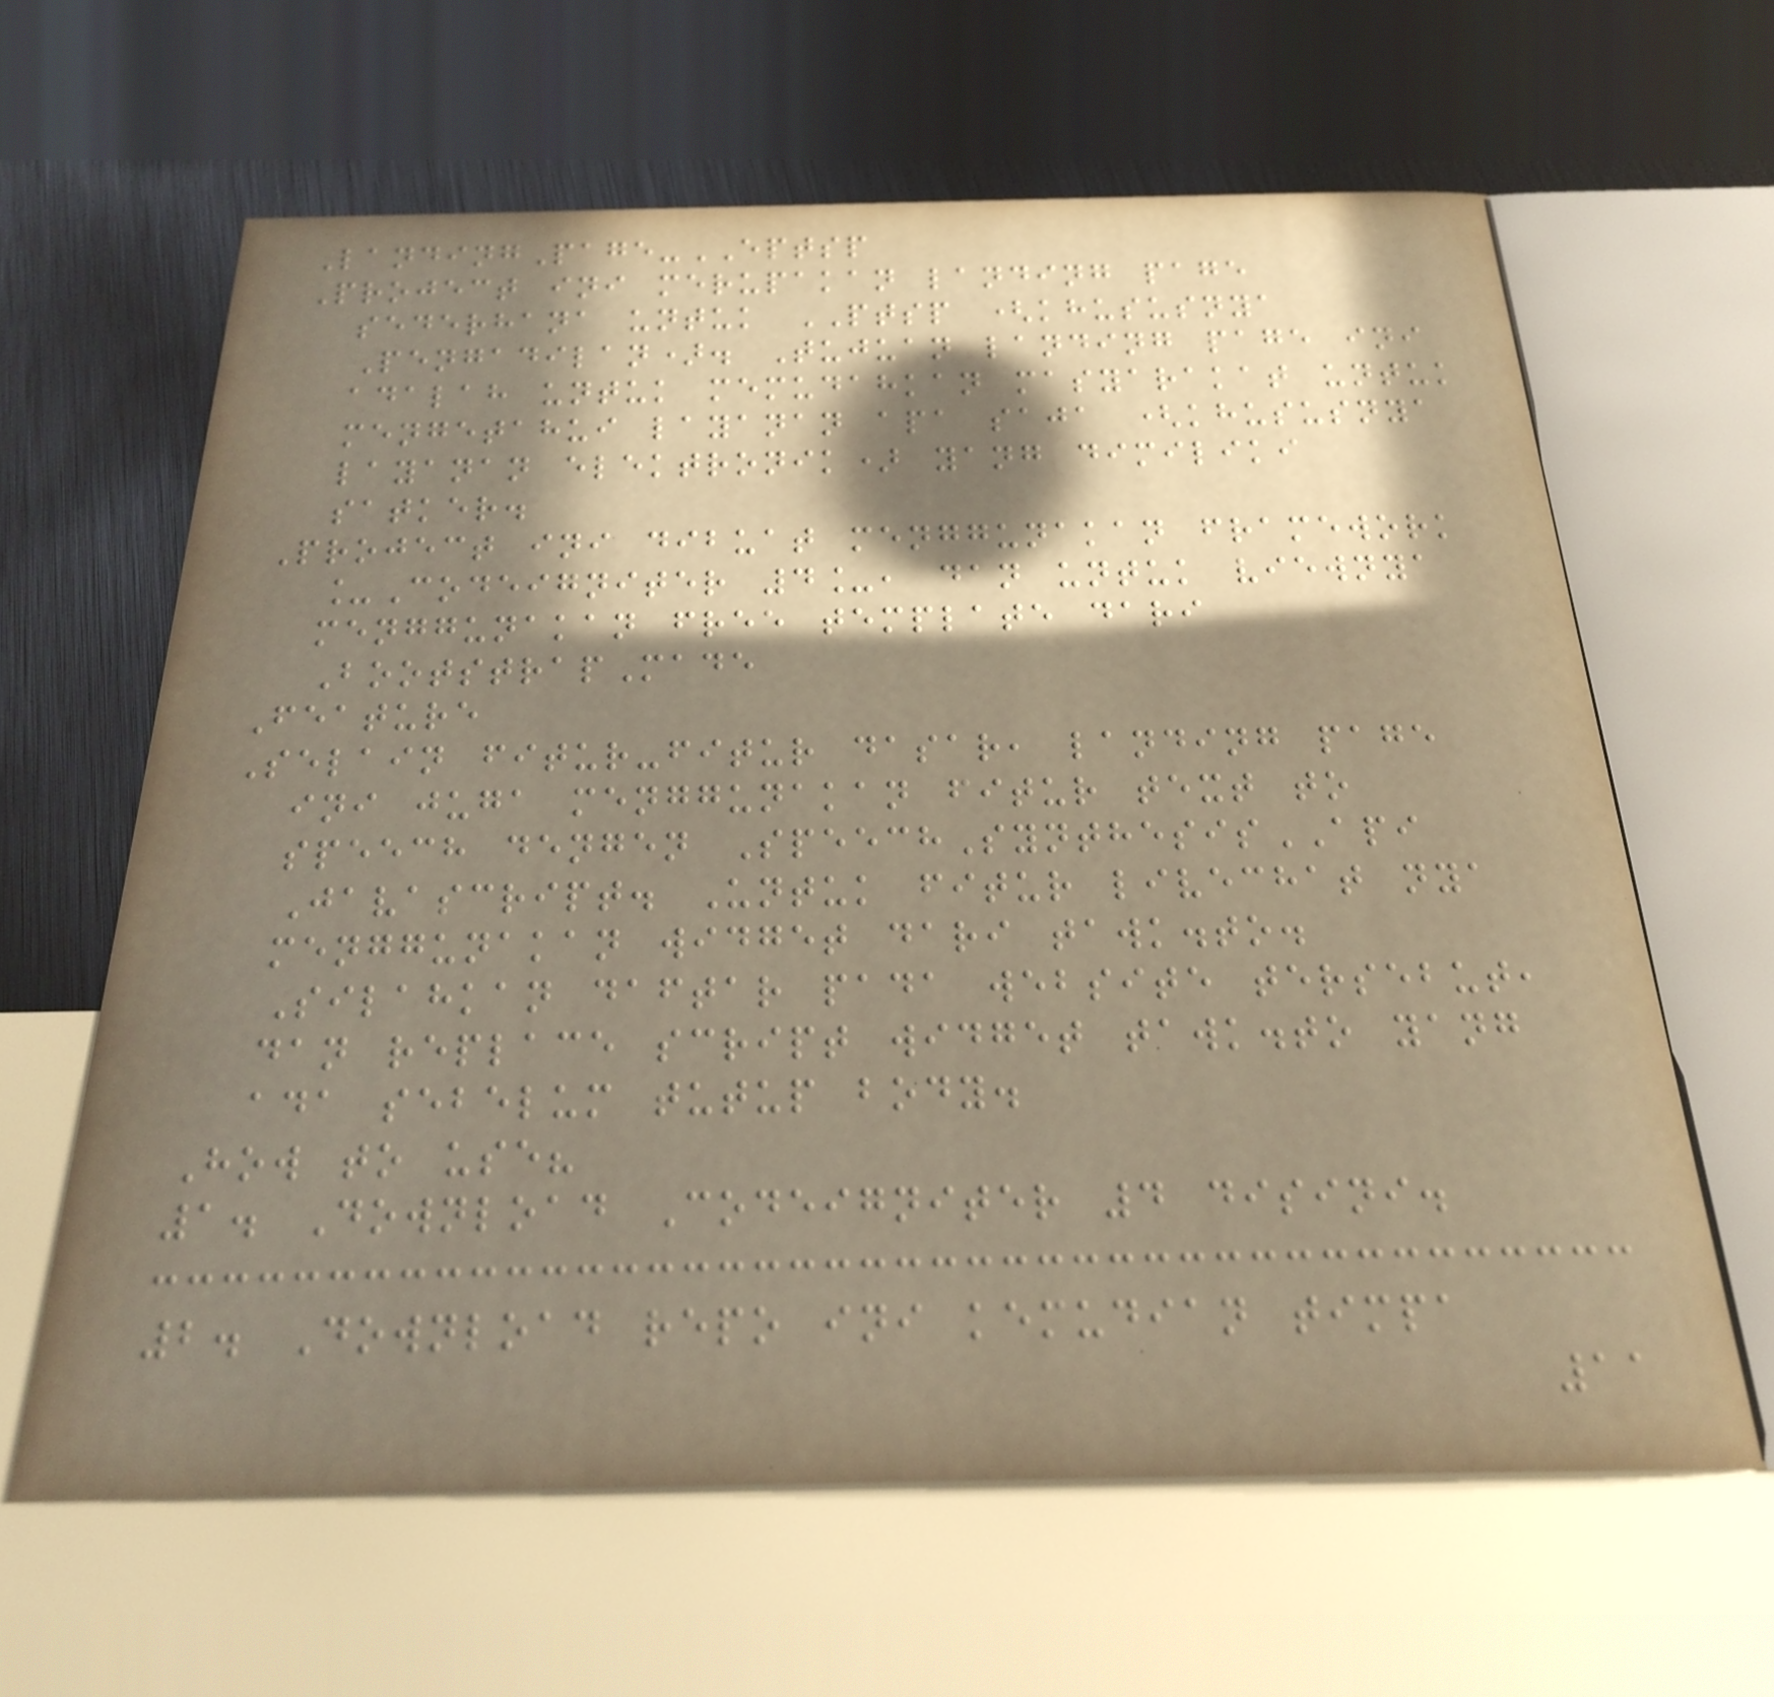LandingPage-EPTSP
Project ini merupakan landing page
sederhana untuk PTSP (khususnya
Pengadilan). Tujuan landing page ini
adalah untuk memudahkan masyarakat untuk
mengetahui layanan apa saja (khususnya
layanan elektronik) yang dimiliki
satker.
Project ini dibuat menggunakan framework
_Codeigniter 4_, dan untuk viewnya
menggunakan free template dari
BootstrapMade
Feature
Selain fitur-fitur dasar, landing page
ini juga menggunakan fitur text to
speech dengen SpeechSynthesisAPI
Javascript. Untuk fitur livechat nya
menggunakan widget dari tawk.to.
Silahkan daftar pada website tersebut,
dan replace script widget tawk.to yang
ada sebelum tutup body.
How to use?
1. Download Codeigniter 4 disini.
2. Download repo ini kemudian timpa
11
